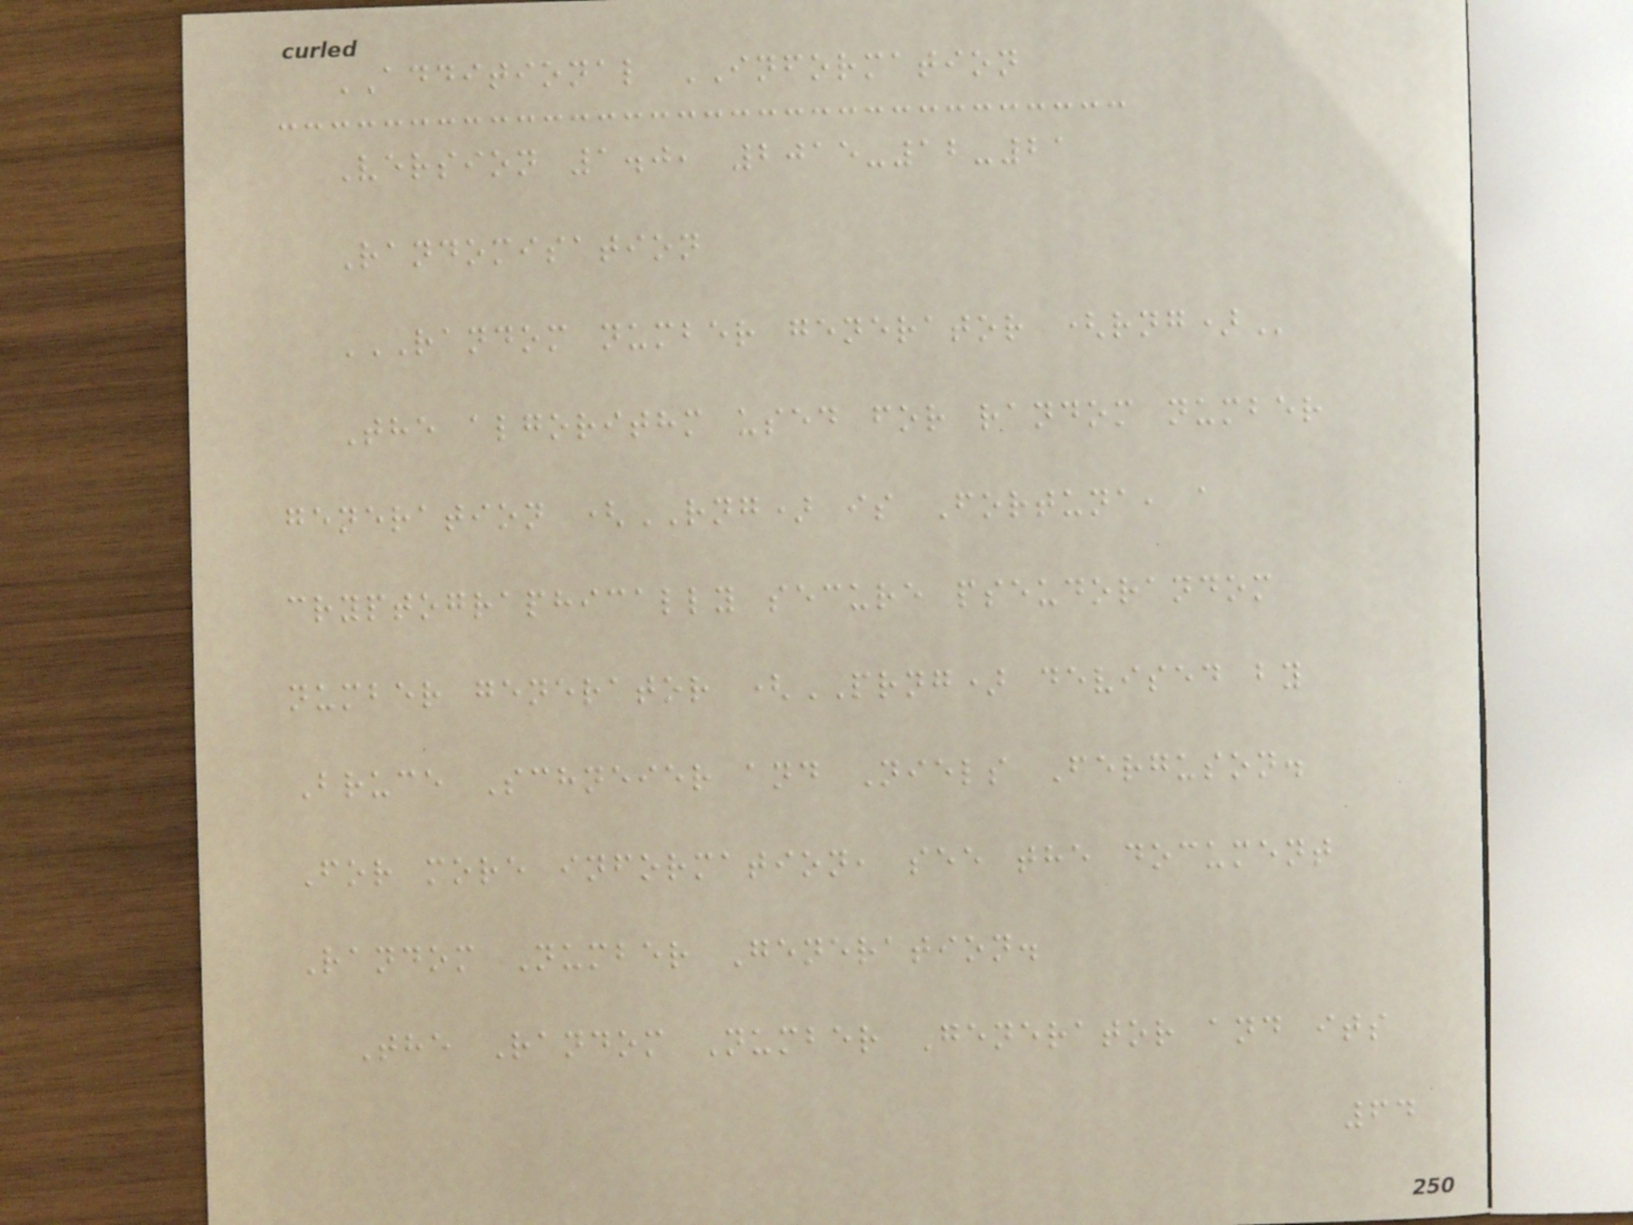ADDITIONAL INFORMATION
Version 1.0, 2015-12-21
Randomisation
RANDOM NUMBER GENERATOR (RNG)
The algorithm used for random number
generation (RNG) is Fortuna, a
cryptographically secure pseudorandom
number generator (PRNG) devised by
Bruce Schneier and Niels Ferguson.
For more information, see the document
Random Number Generation.
The Random Number Generator and its
64
